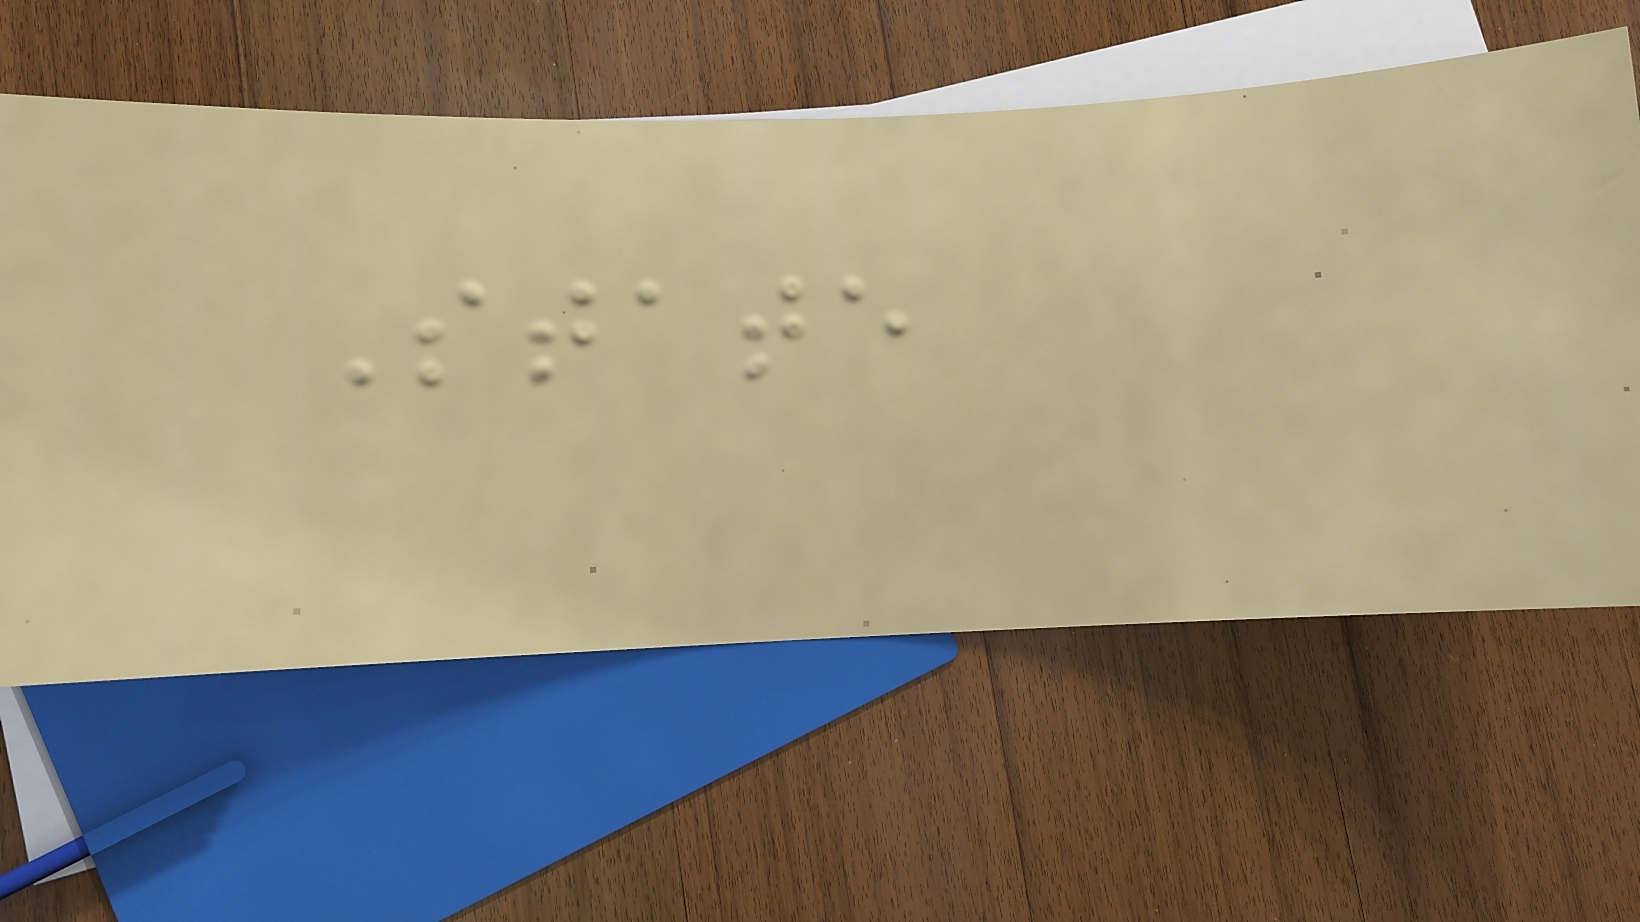State
